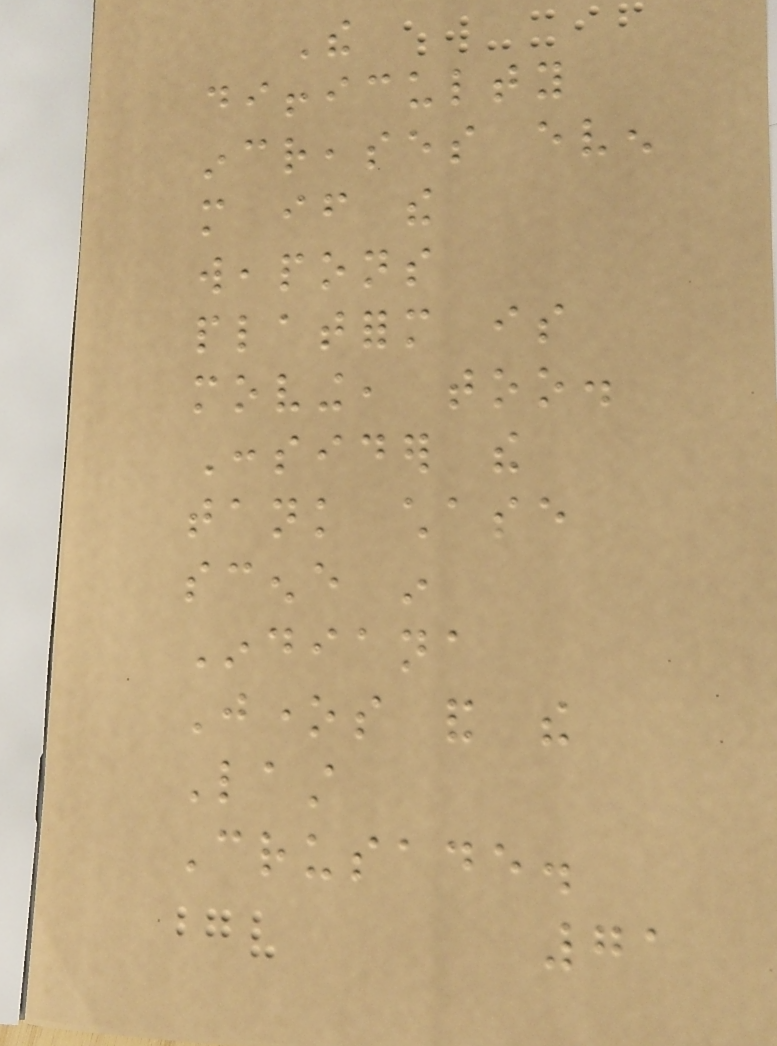The
difficulty
increases even
more if the
weapons
platform is
moving, too.
Consider the
tank chase
scene in
Indiana
Jones and the
Last
Crusade.
71
